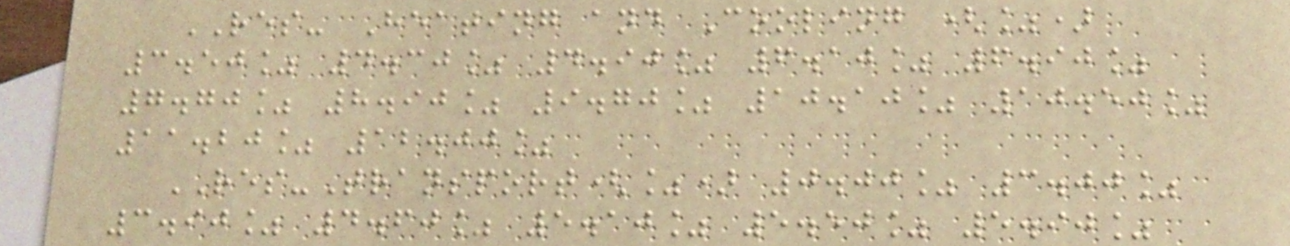RES- Heating and Cooling (%)
3.50% 4.30% 4.90% 6.10% 6.90%
7.70% 8.90% 9.70% 10.10% 10.50%
11.20% 12.00%
RES-Transport(%) 0.00% 3.00%
3.90% 4.60% 5.10% 5.50% 5.90%
